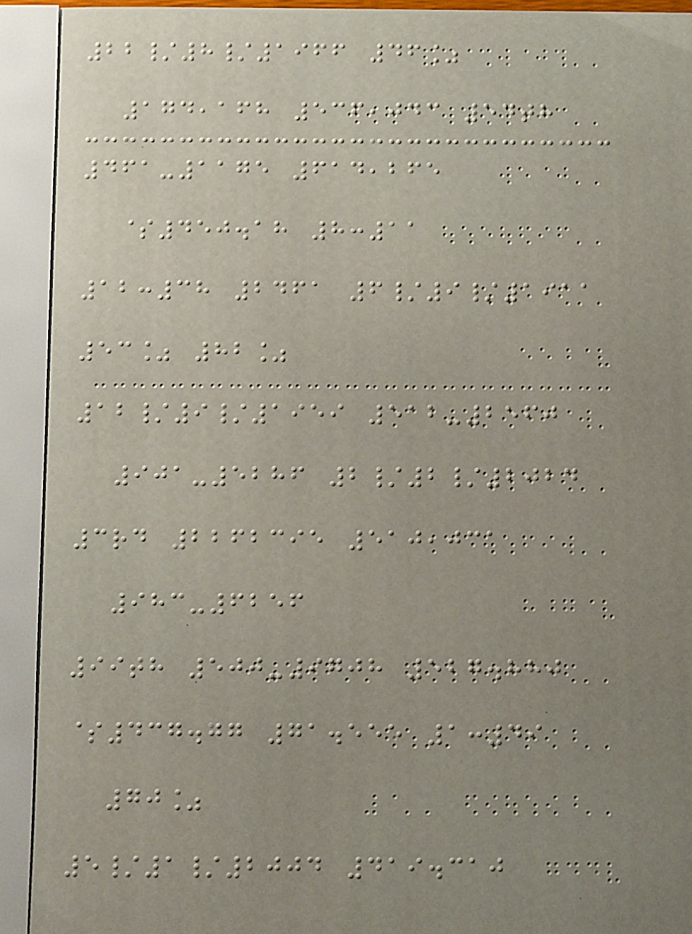22/8/1966 46%
174,168 536,043 54th
461-1175 614,265
$450.18 8:11
12:38 2461 6/9/1911
53% 82%
12/9/1959 512-2560
901-5286 2/2/2024
3rd 2262395 510,031
983-6256
99th 500-9708 527.880
$437.77 71.555 1:49
70%
5/1/2004 419.310
